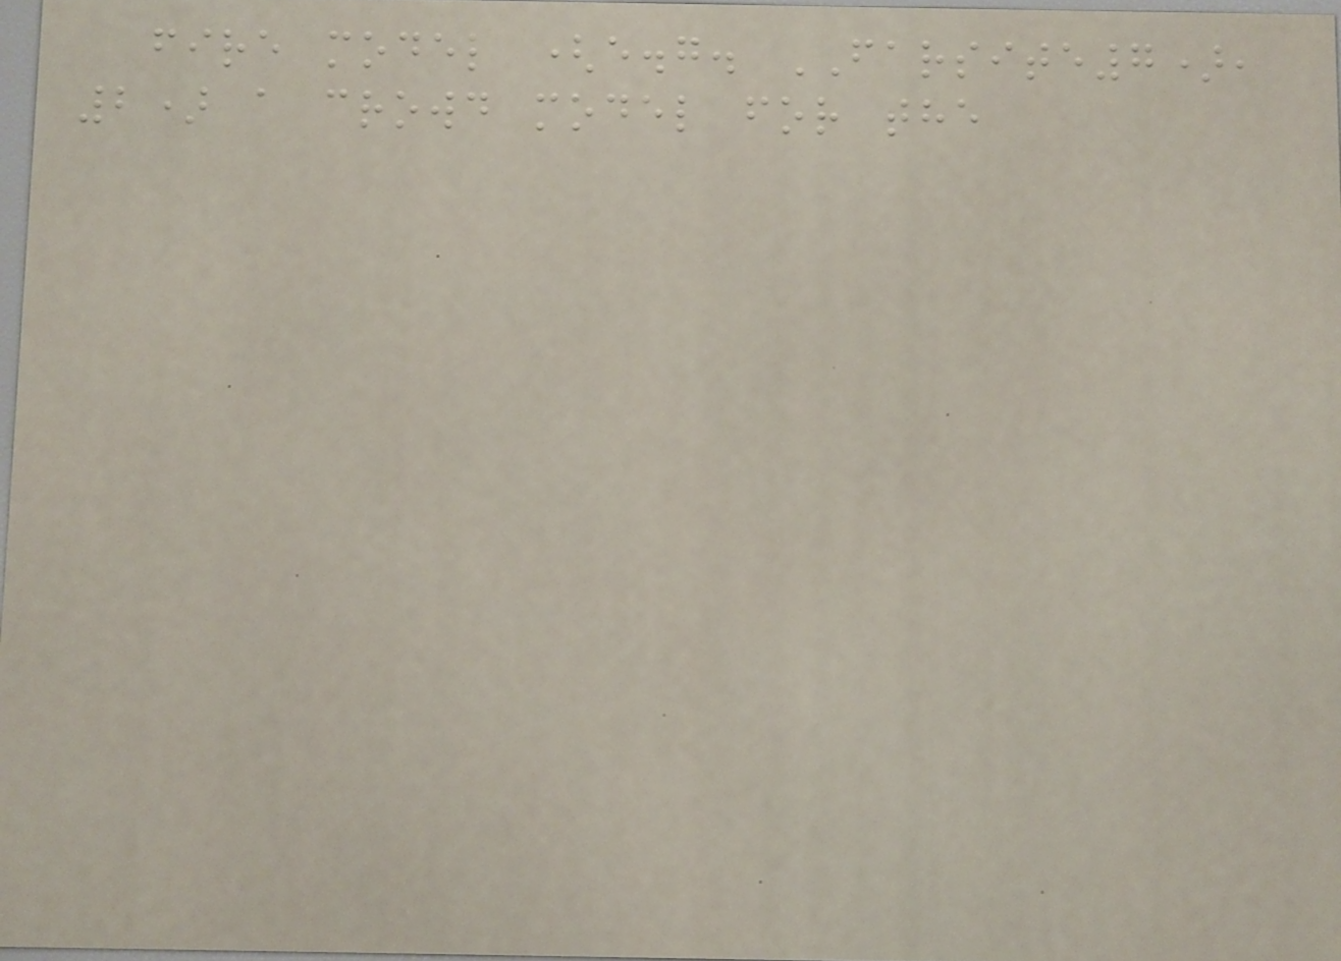fire model (e.g. FARSITE7),
2) a crowd model for the
